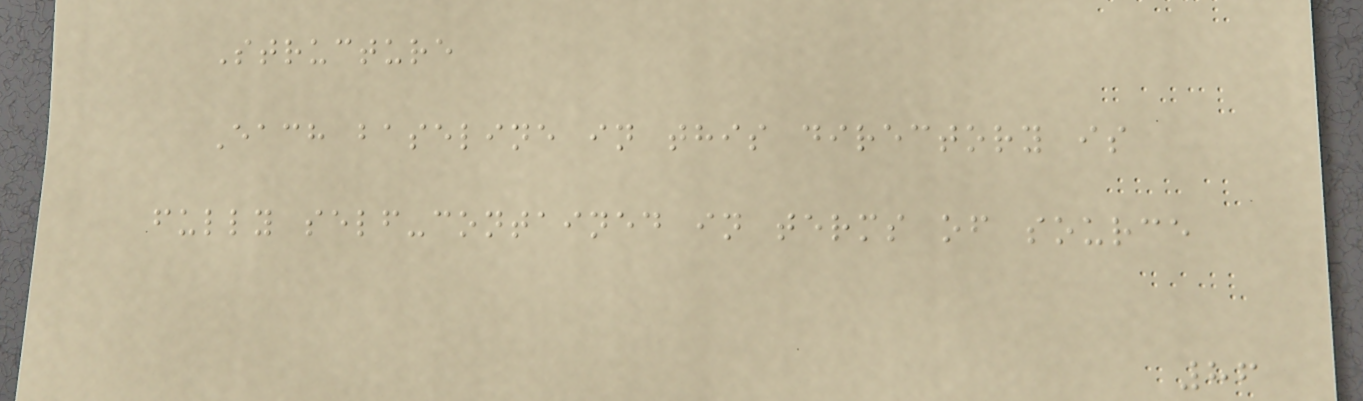Structure
Each baseline in this directory is
fully self-contained in terms of source
86
